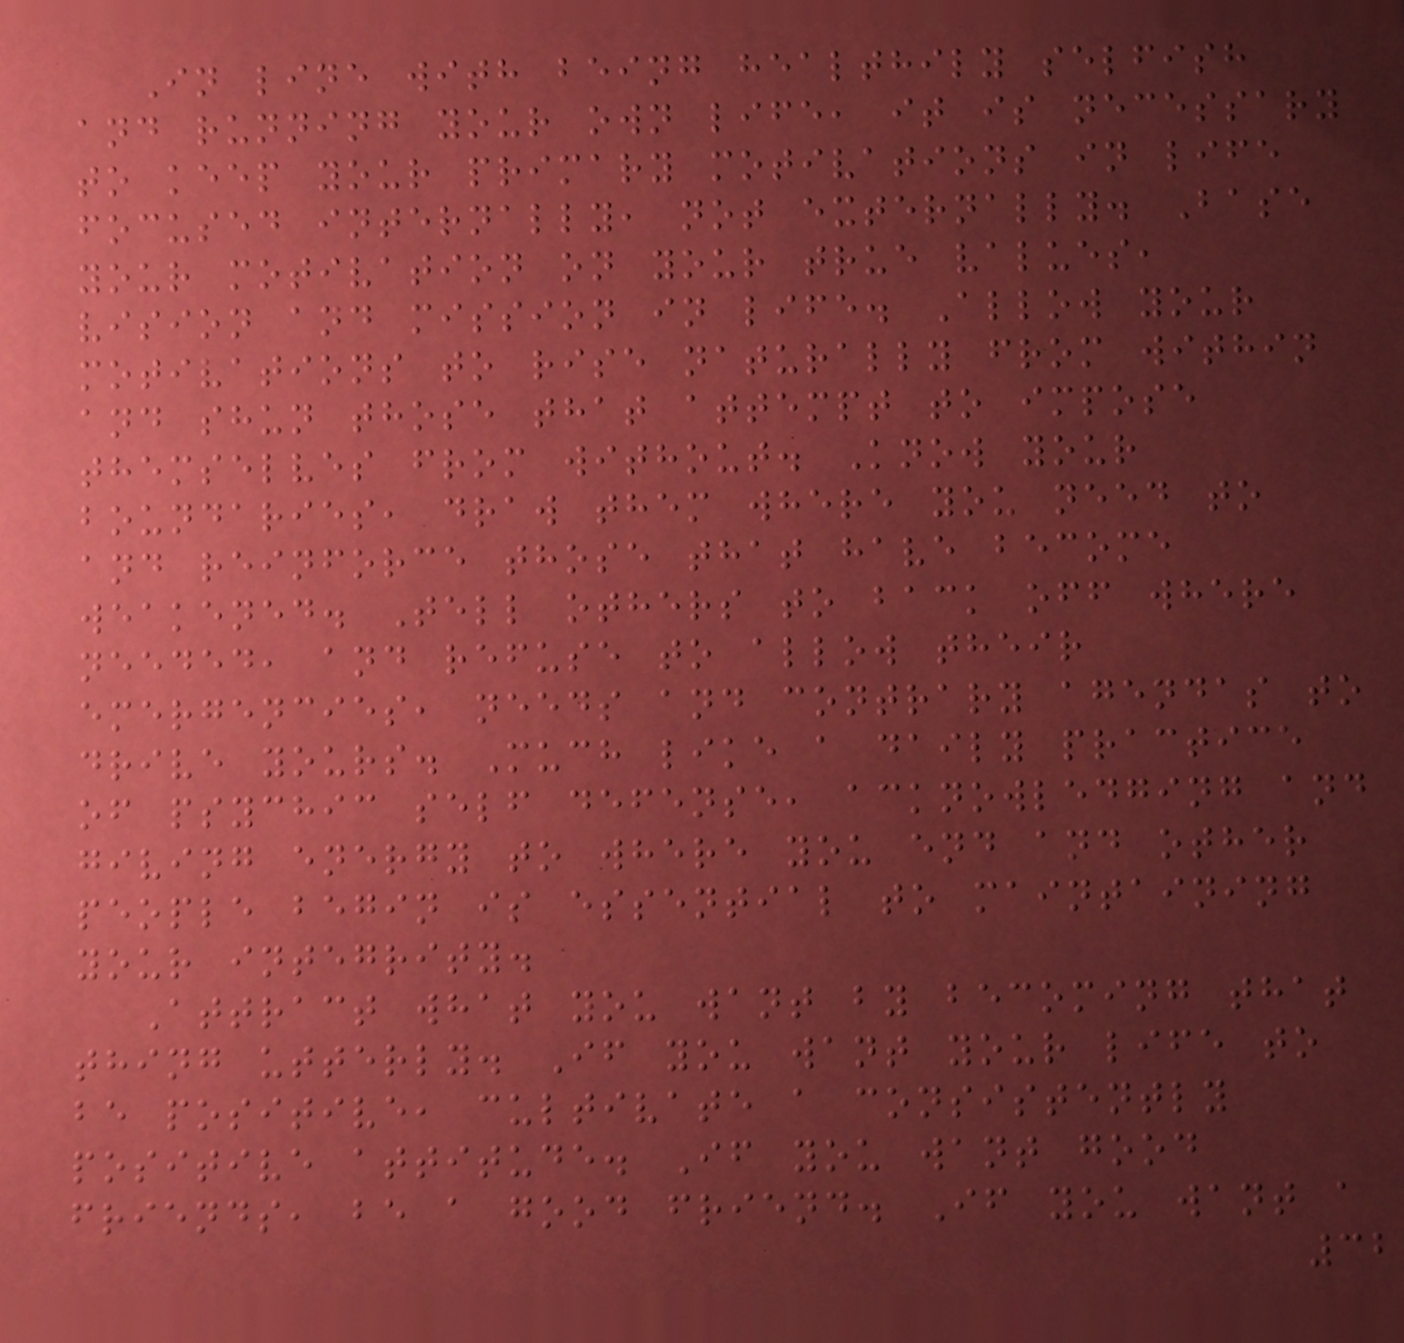In line with being healthily selfish
and running your own life, it is necessary
to keep your primary motivations in life
focused internally, not externally. Base
your motivation on your true values,
vision and mission in life. Allow your
motivations to rise naturally from within
and shun those that attempt to impose
themselves from without. Know your
boundaries, draw them where you need to
and reinforce those that have become
weakened. Tell others to back off where
needed, and refuse to allow their
emergencies, needs and contrary agendas to
drive yours. Much like a daily practice
of psychic self defense, acknowledging and
giving energy to where you end and other
people begin is essential to maintaining
your integrity.
Attract what you want by becoming that
thing utterly. If you want your life to
be positive, cultivate a consistently
positive attitude. If you want good
friends, be a good friend. If you want a
32
